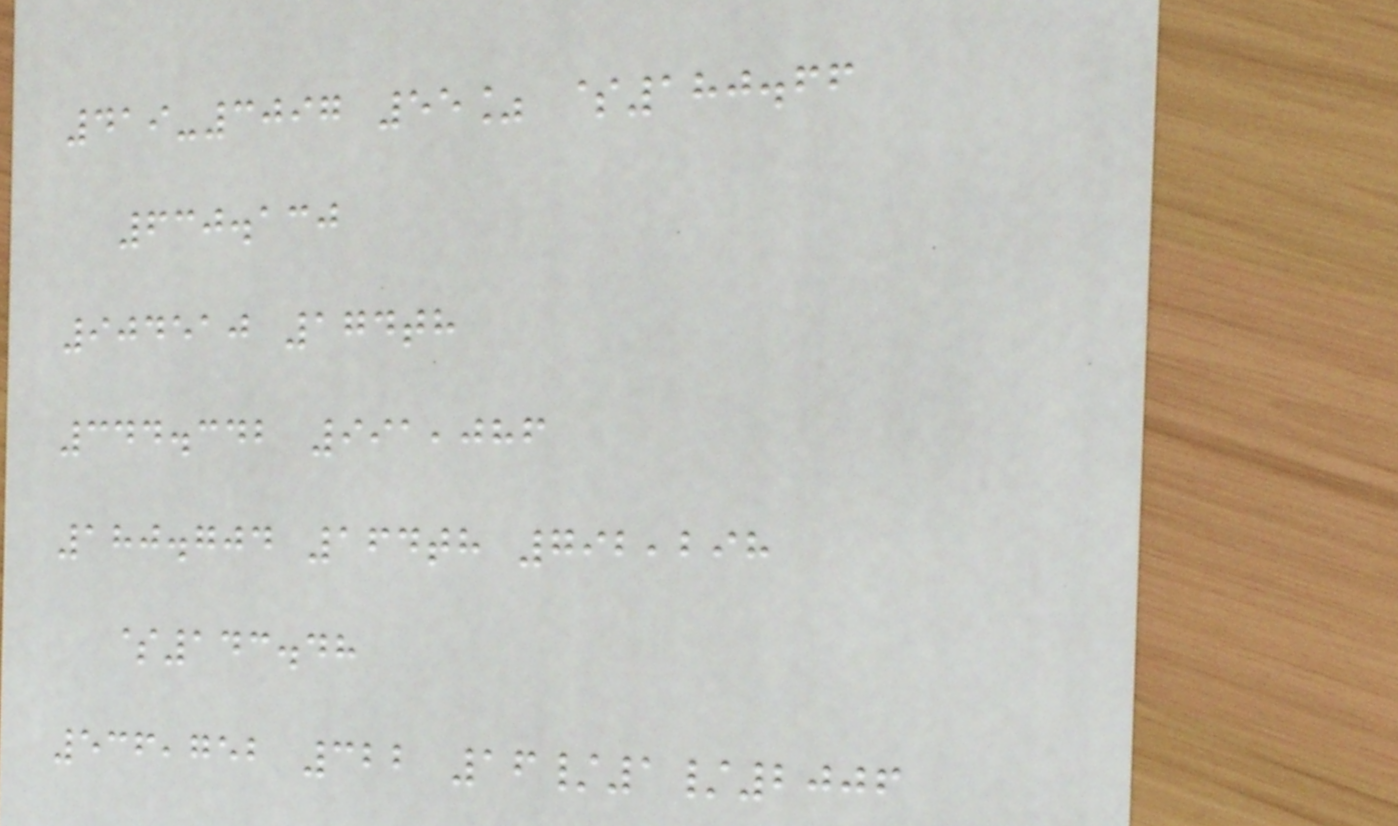419-3097 55% $180.66
630.130
904510 174th
344.342 991,086
180.704 164th 792,298
$143.48
536,752 322 16/1/2006
